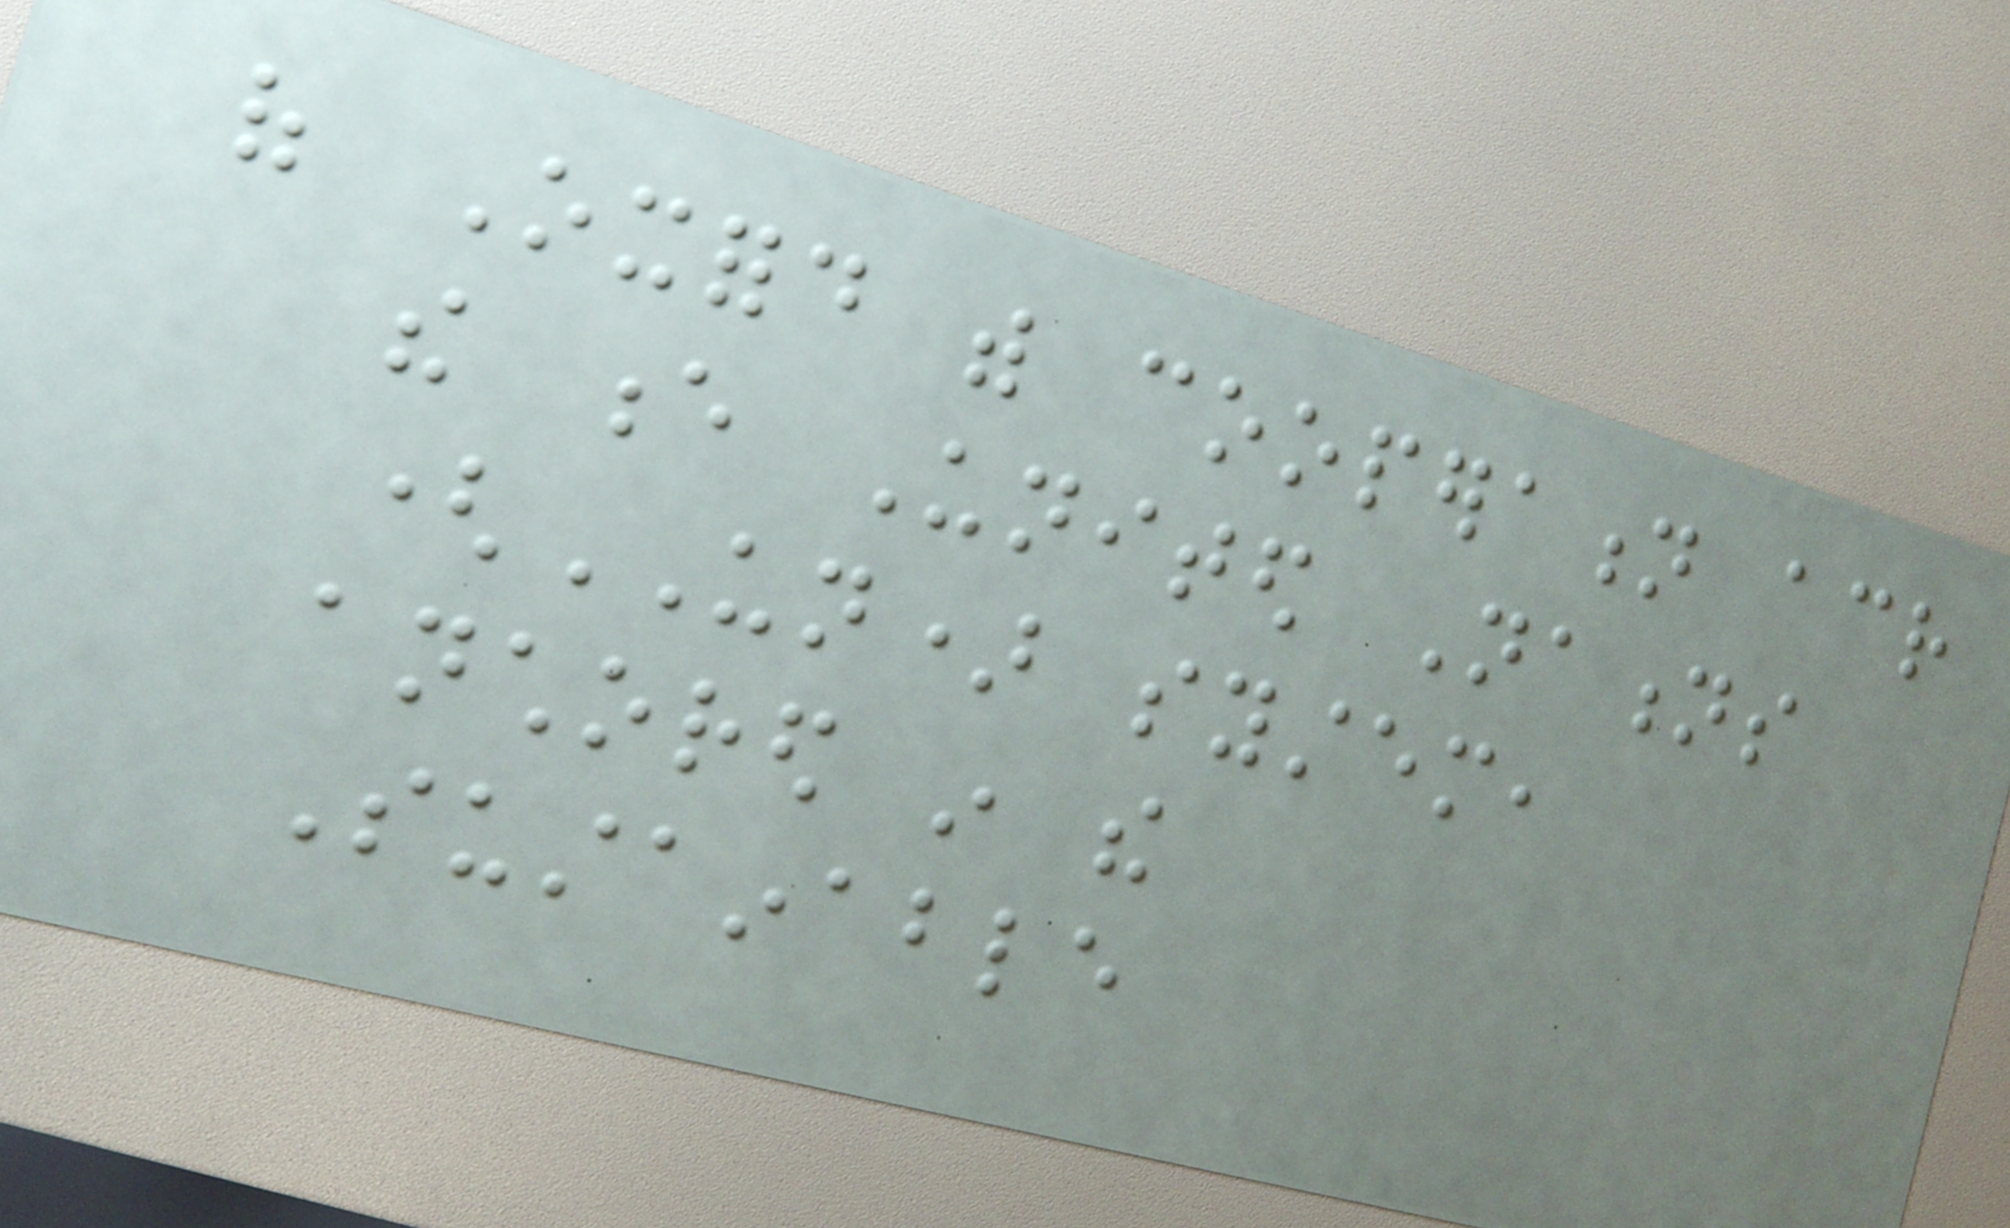of Oxford with cooperation across
the e United Nations
(UN) system,
anchored in the
Sustainable
